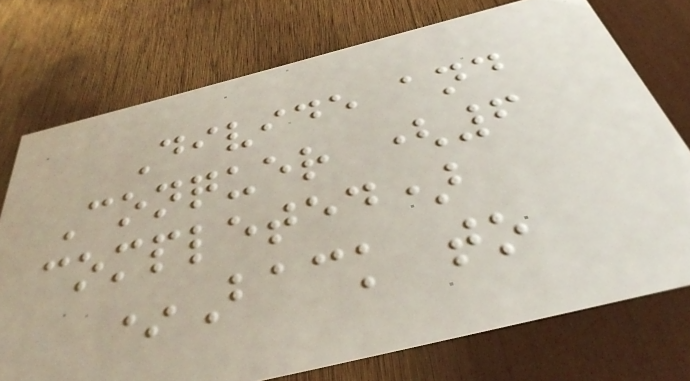Divide and
Conquer (6
completed)
*Back to
